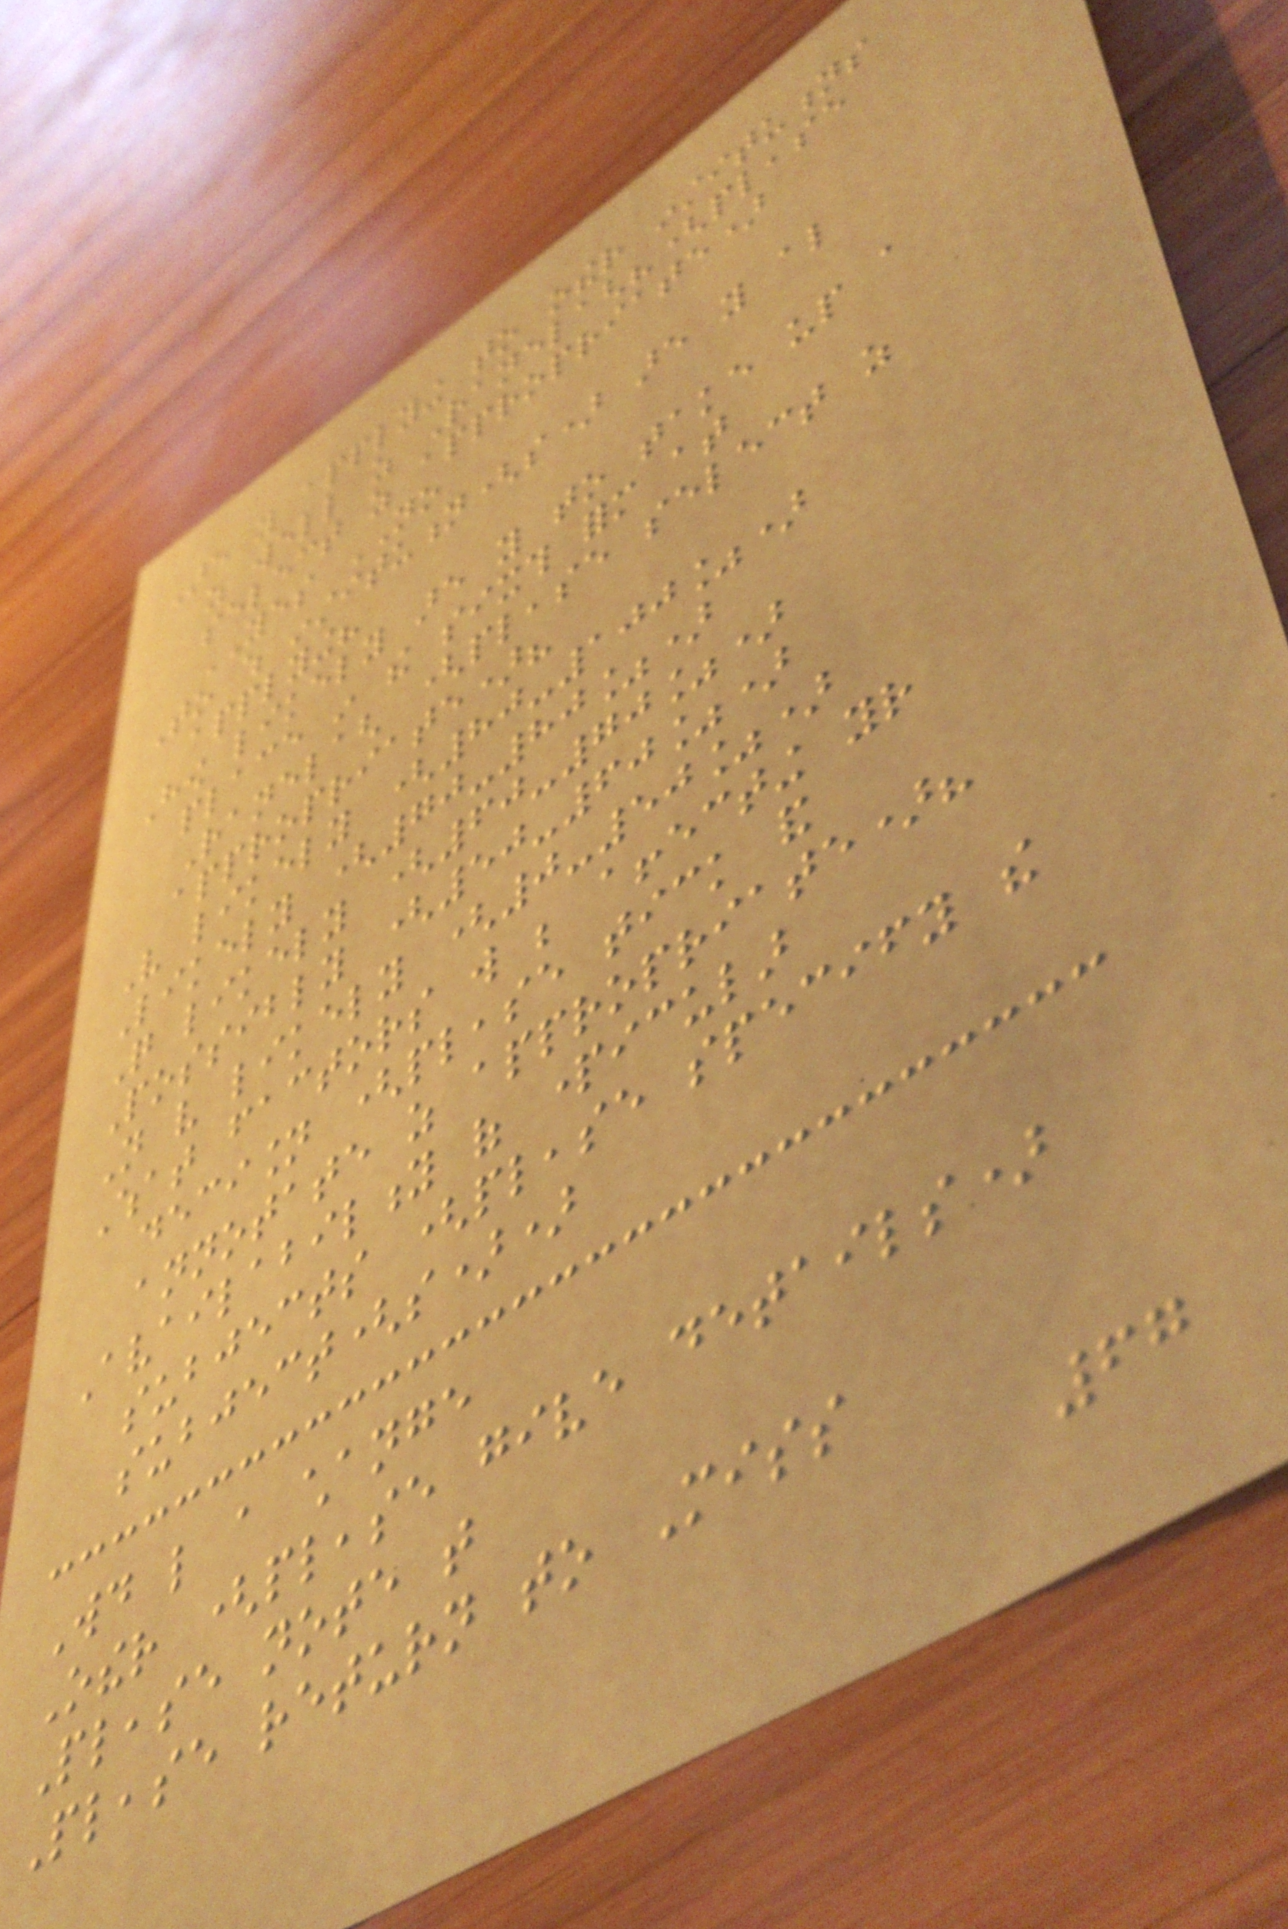Are you applying to other institutions
as well as Ranelagh?(please
select as appropriate)
YES NO
To which institution(s) are you also
applying?
How likely are you to take up a
place in the sixth form at
Ranelagh (please select as
appropriate)?
Very likely (80-100%)
Likely (70-80%)
Quite likely (60-70%)
Possibly (50-60%)
Not very likely (0-50%)
What factors will be affecting your
decision (please tick and
annotate as appropriate)?
Availability of particular
subjects (please specify the
subject(s))
Would like a change
Other (please give details)
Please note that
Please return to Miss
67
